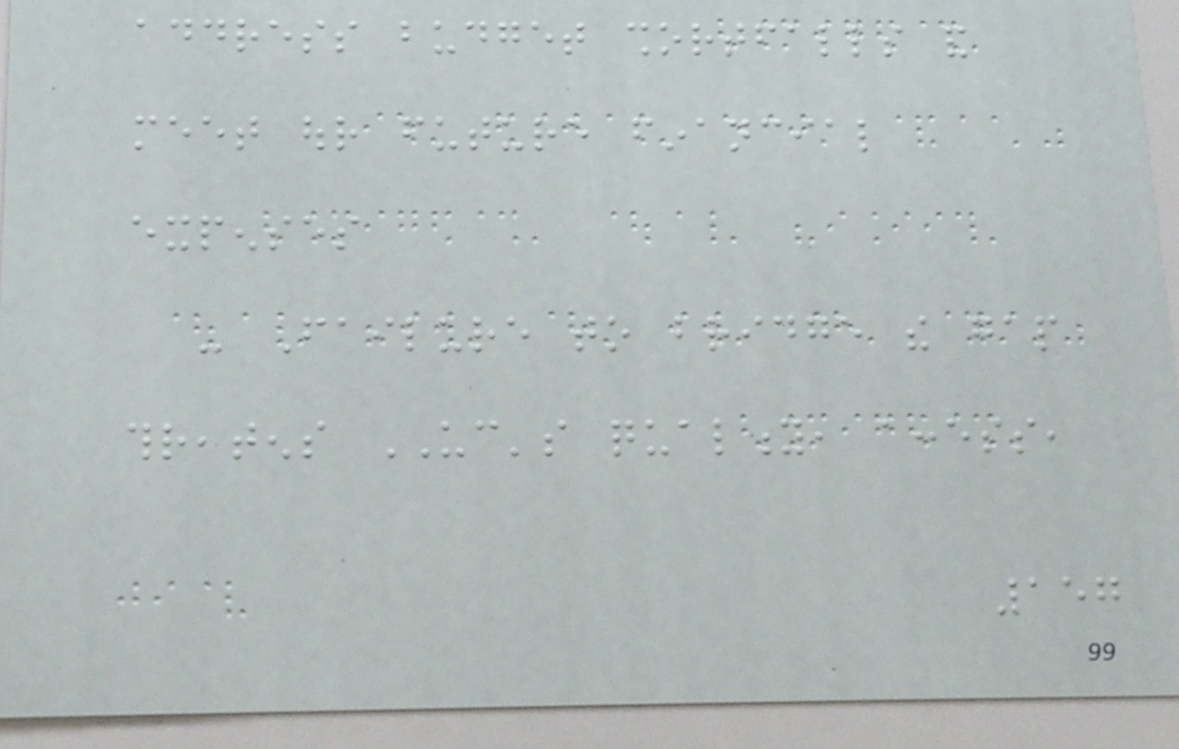address budget shortfalls and
meet our future financial
expenses
- Failure to bridge the gap
threatens UC's quality, access,
157
